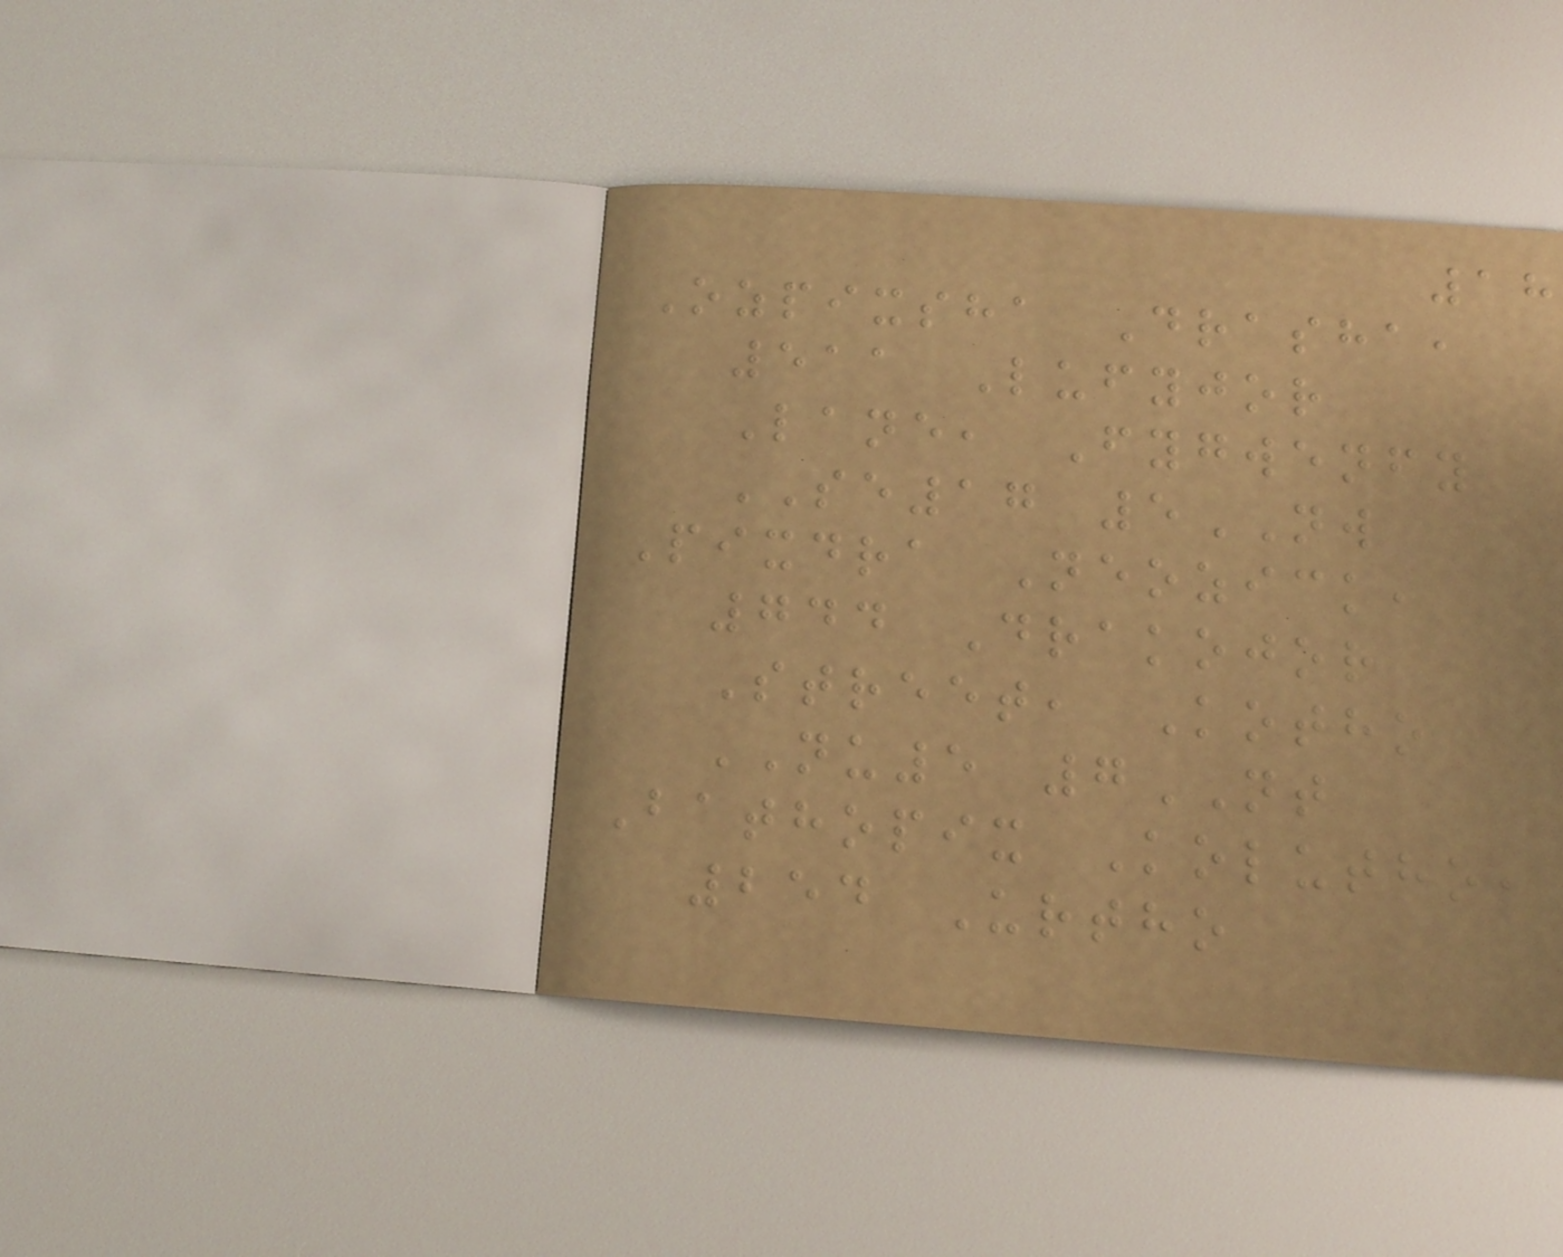18
Ozpixsha Drasha,
511 Lufyjor
Lane, Fygwenfy
SE17 5NW
Pixdra Neozick,
744 Drakojor
Street, Kotho
NU5 7NT
Bathopix Kolutho,
254 Urtho
